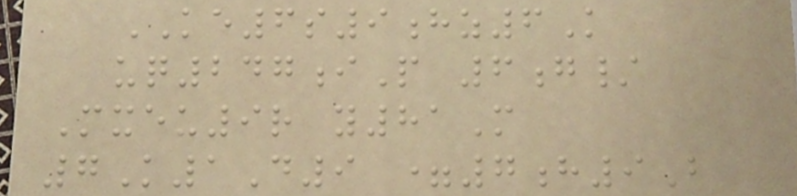KE6s9hz6K
uq247iP 6g/
Mxeu9r y81M
7K1D9 =7h9B
